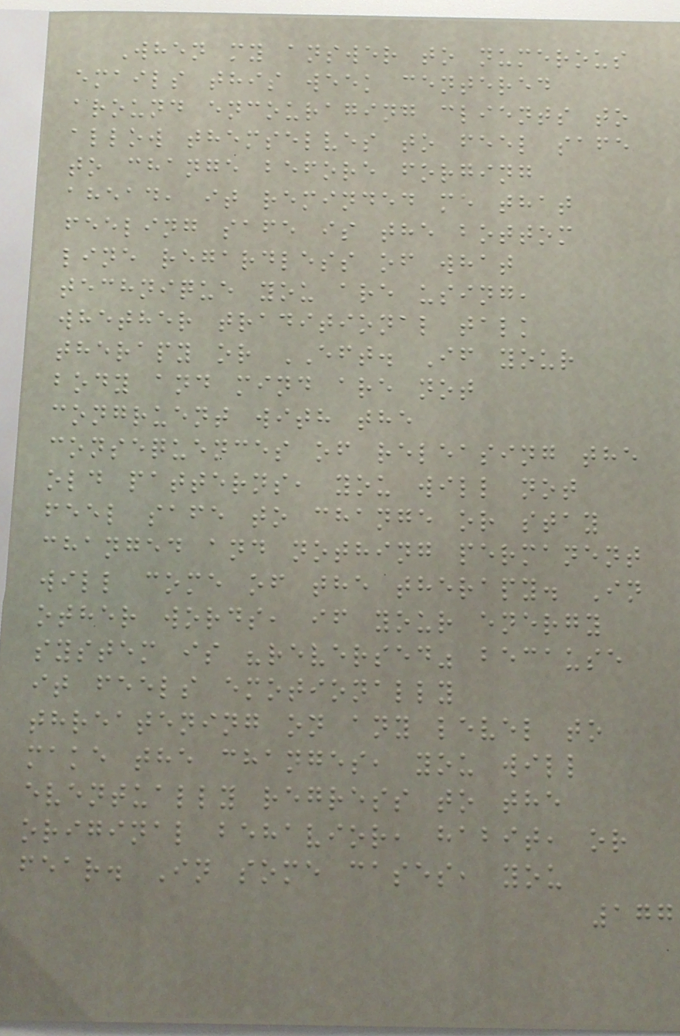When my answer to numerous
emails this week centered
around encouraging clients to
allow themselves to feel safe
to change before forging
ahead, it reminded me that
feeling safe is the bottom
line regardless of what
technique you are using,
whether traditional talk
therapy or EFT. If your
body and mind are not
congruent with the
consequences of releasing the
old patterns, you will not
feel safe to change or stay
changed and nothing permanent
will come of the therapy. In
other words, if your energy
system is "reversed" because
it feels emotionally
threatening on any level to
make the changes, you will
eventually regress to the
original behavior, habit, or
fear. In some cases, you
177
